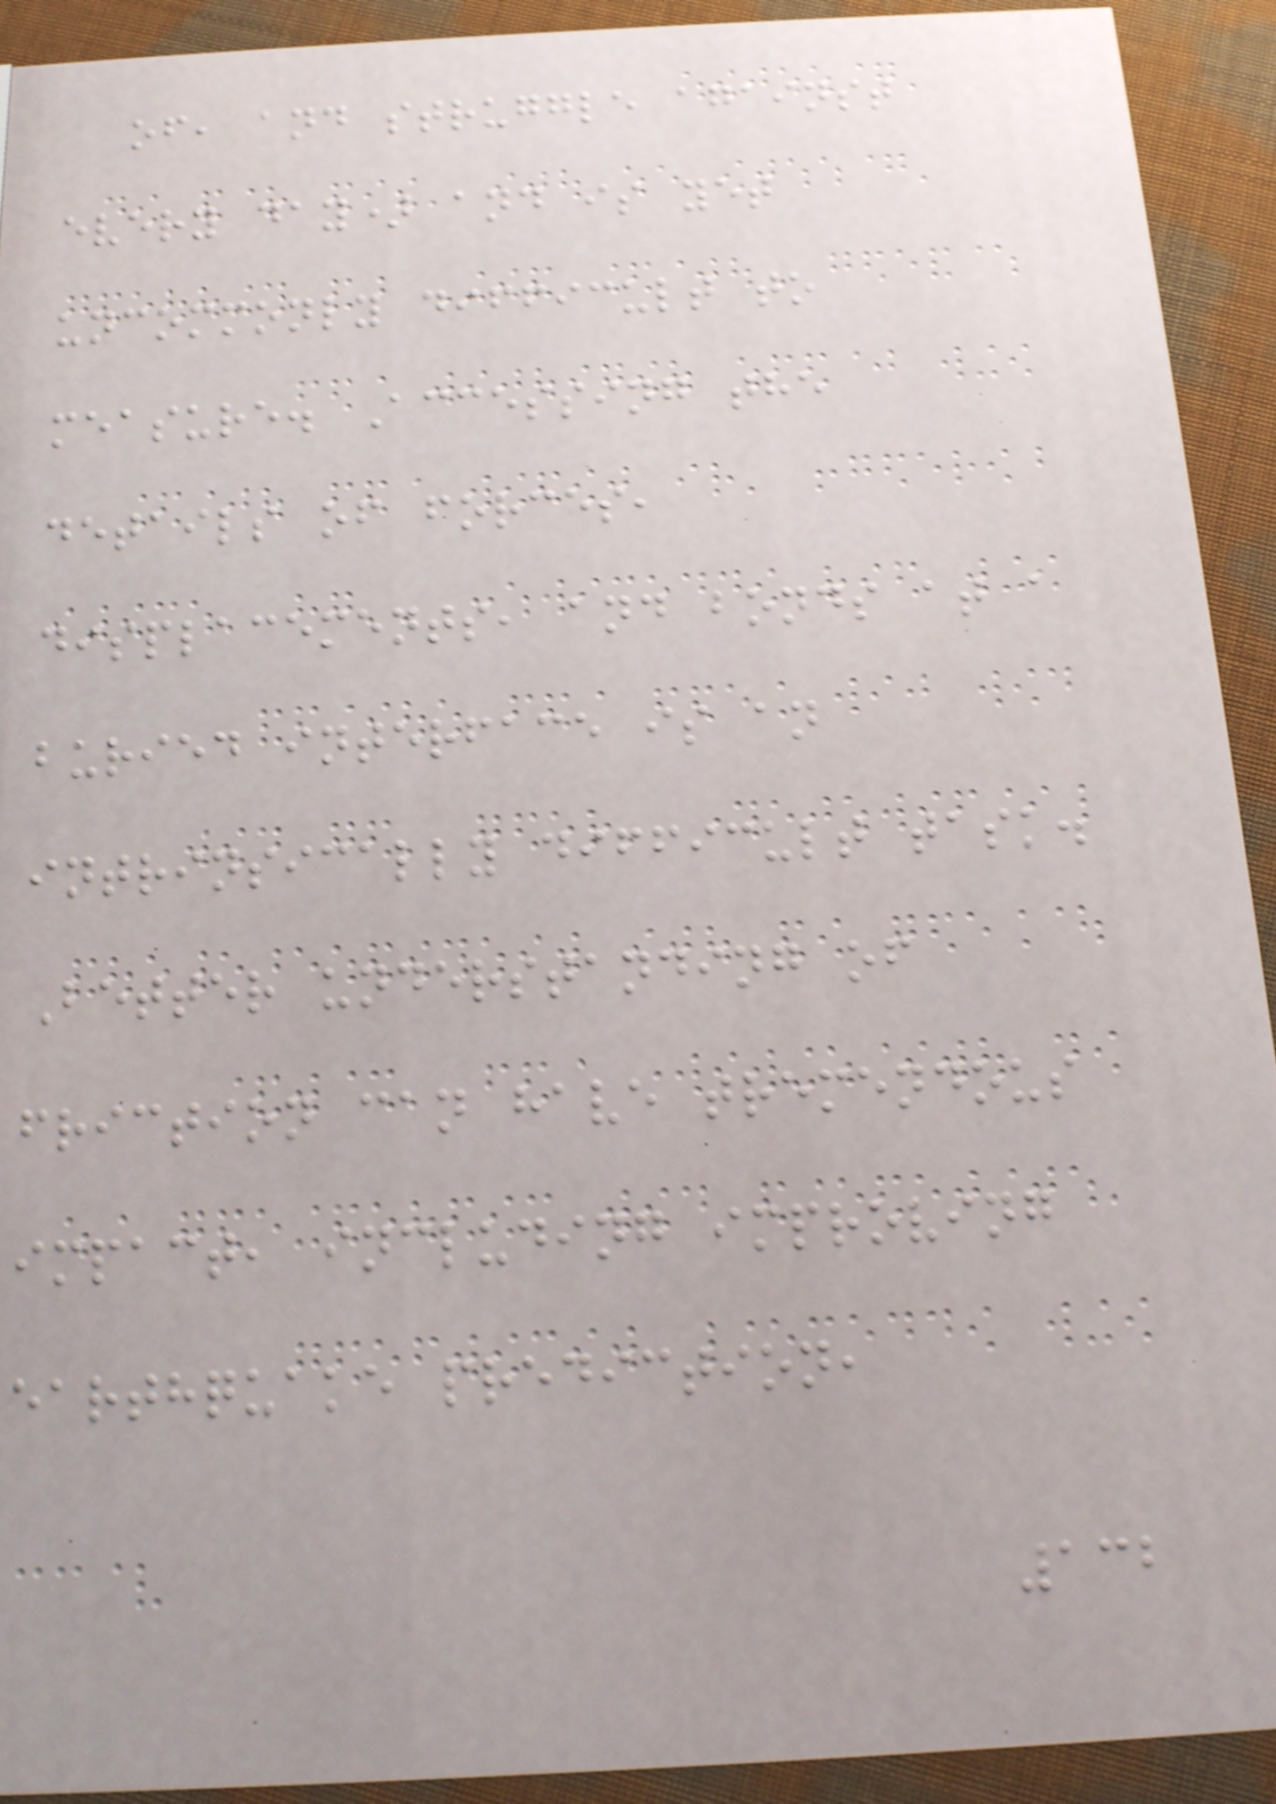of, and struggle against
every day) and is yet
uncommonly difficult to
measure. Accessing the
details of forces,
displacements, and bonds at a
buried interface is an
intrinsically difficult task.
Better understanding of
friction can have tremendous
impact, including improving
earthquake prediction,
132
